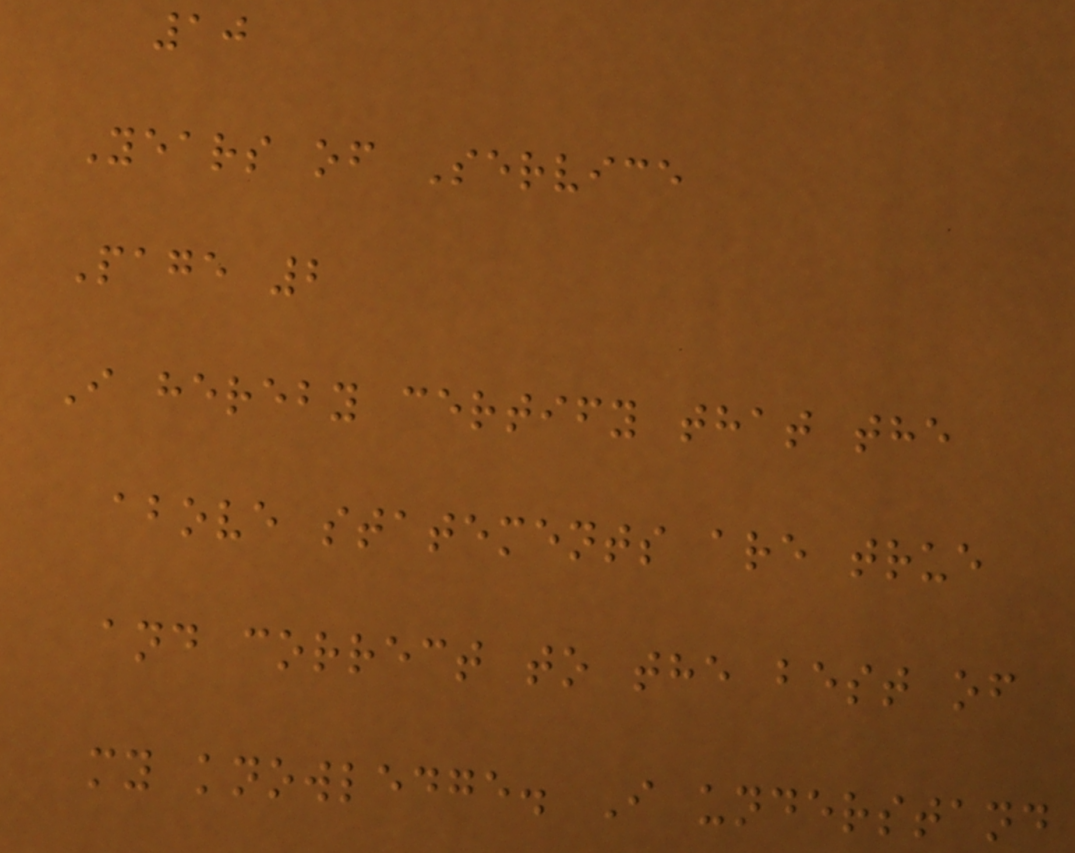10
Years of Service
Page 2
I hereby certify that the
above statements are true
and correct to the best of
my knowledge. I understand
